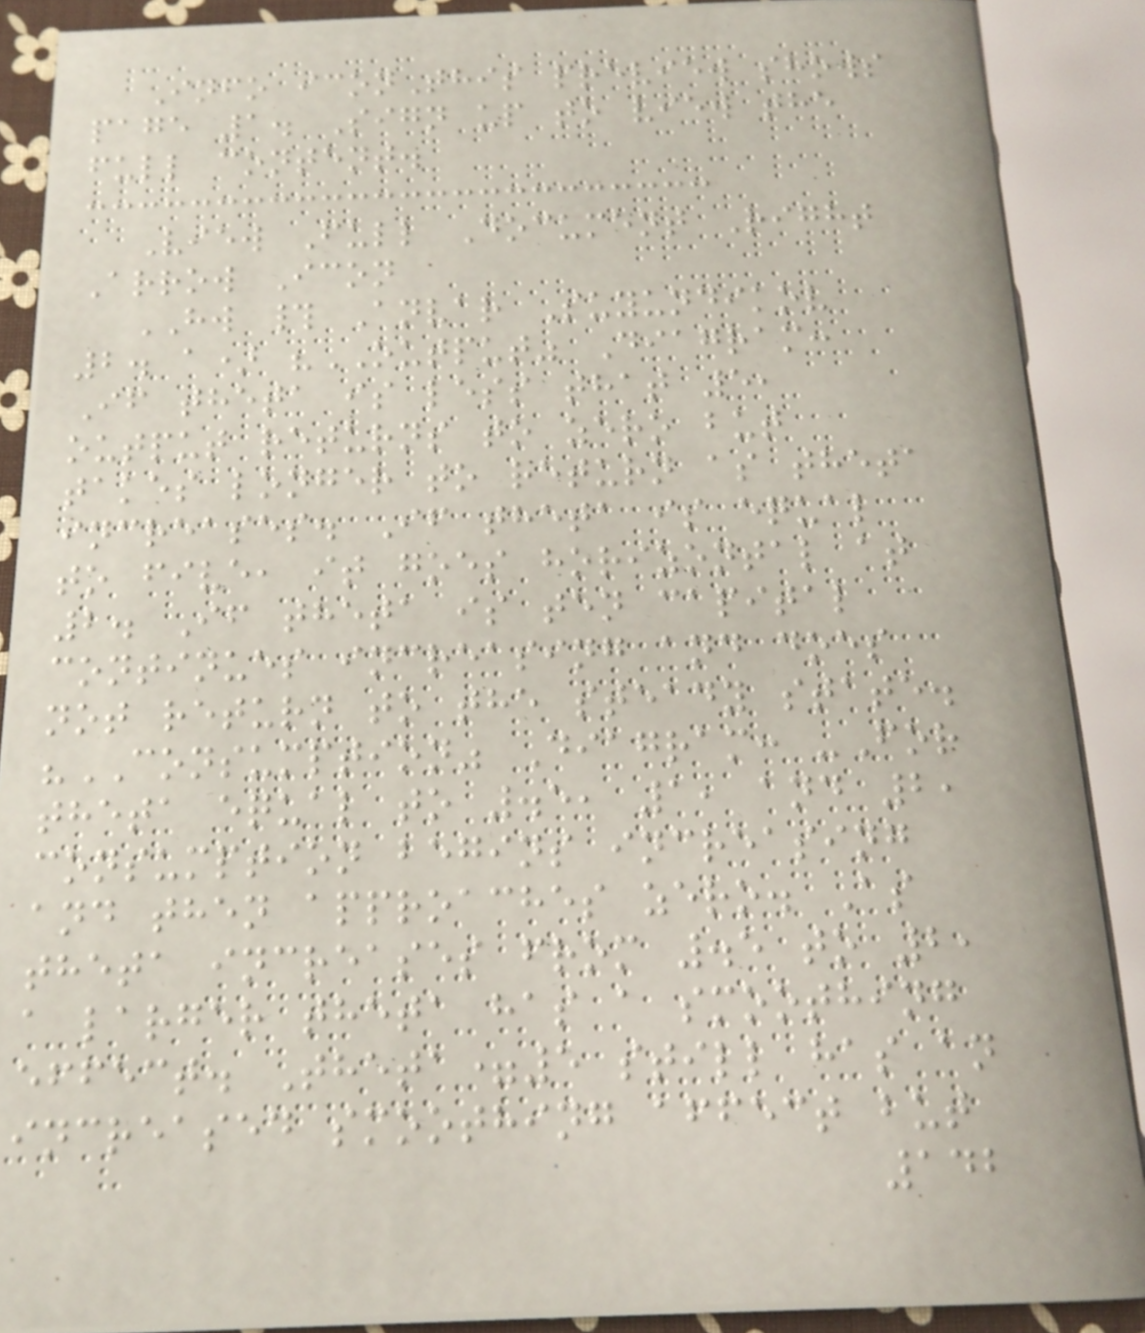Info iconThis preview shows
page 1. Sign up to view the
full content.
View Full Document Right
Arrow Icon
HW # Anvar Suyundikov
2. a) "OUTPUT" Diagram:
If theta is less that 5,
output returns to zero but
takes longer to return as theta
increases. If theta is equal
to five, it goes horizontal at
2. If theta is ten capital
continues increasing and does
not return to the steady state.
"CONSUMPTION" Diagram: -For
theta equal to .5, 1, and 2,
consumption begins increasing
and then approaches zero. As
theta increases from .5 to 2,
a larger theta has a smoothing
effect. Theta=5 still has an
increased smoothing affect but
142
